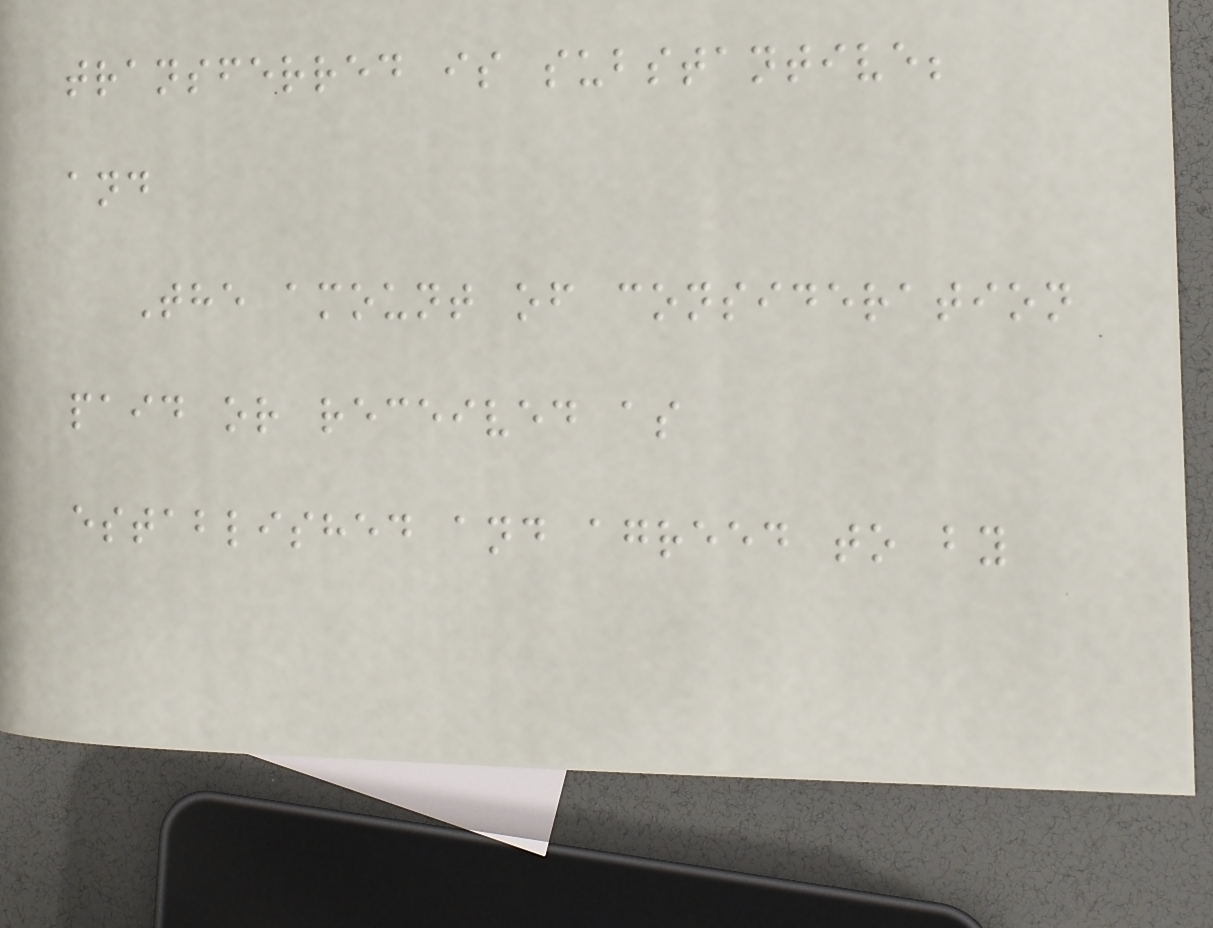transferred is substantive;
and
The amount of consideration
paid or received as
established and agreed to by
